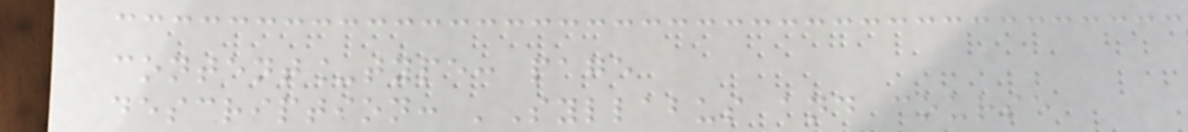content_type: page
description: 'Syllabus and course
